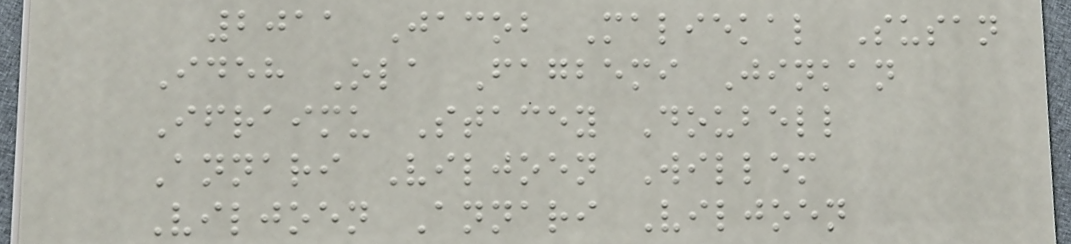2011 Jacob Maliekal Susan
Ideh Ola Fagbemi Jinkan
Ifraimu Stacey Doubell
Annari Viljoen Willem
Viljoen Annari Viljoen
